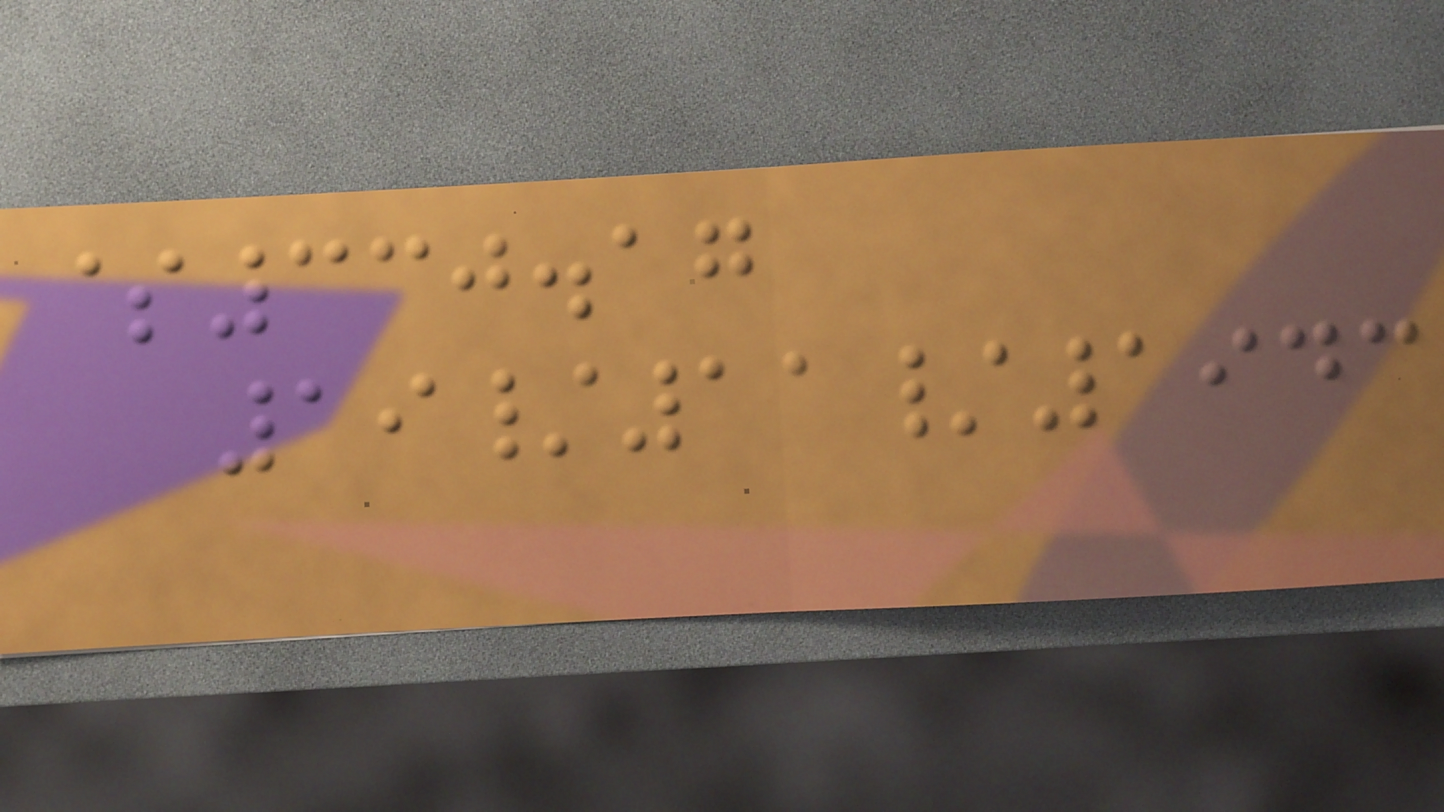$330.17
19/11/1943
